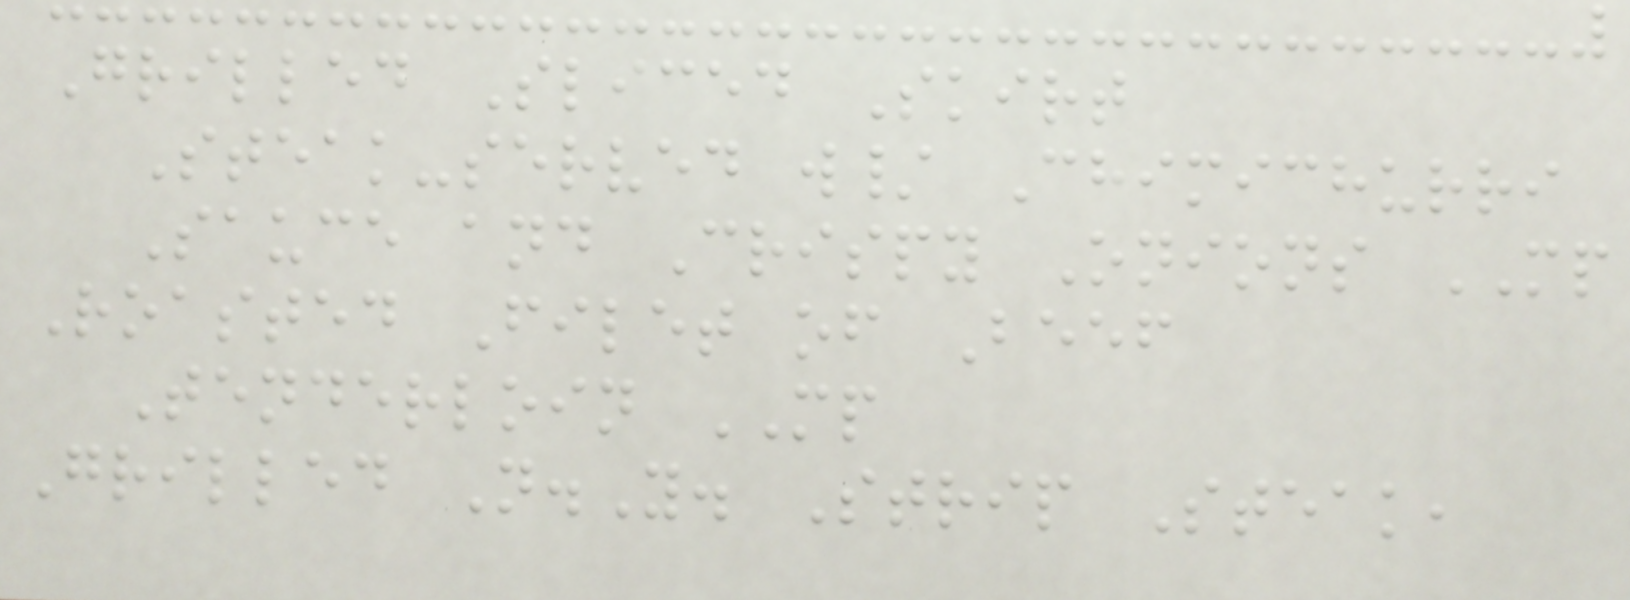Grilled Sliced Skirt
Steak-served w/ Chimichurri
Sauce and Crispy Onions MP
Roasted Filet of Beef
Tenderloin MP
Grilled N.Y. Strip Steak,
